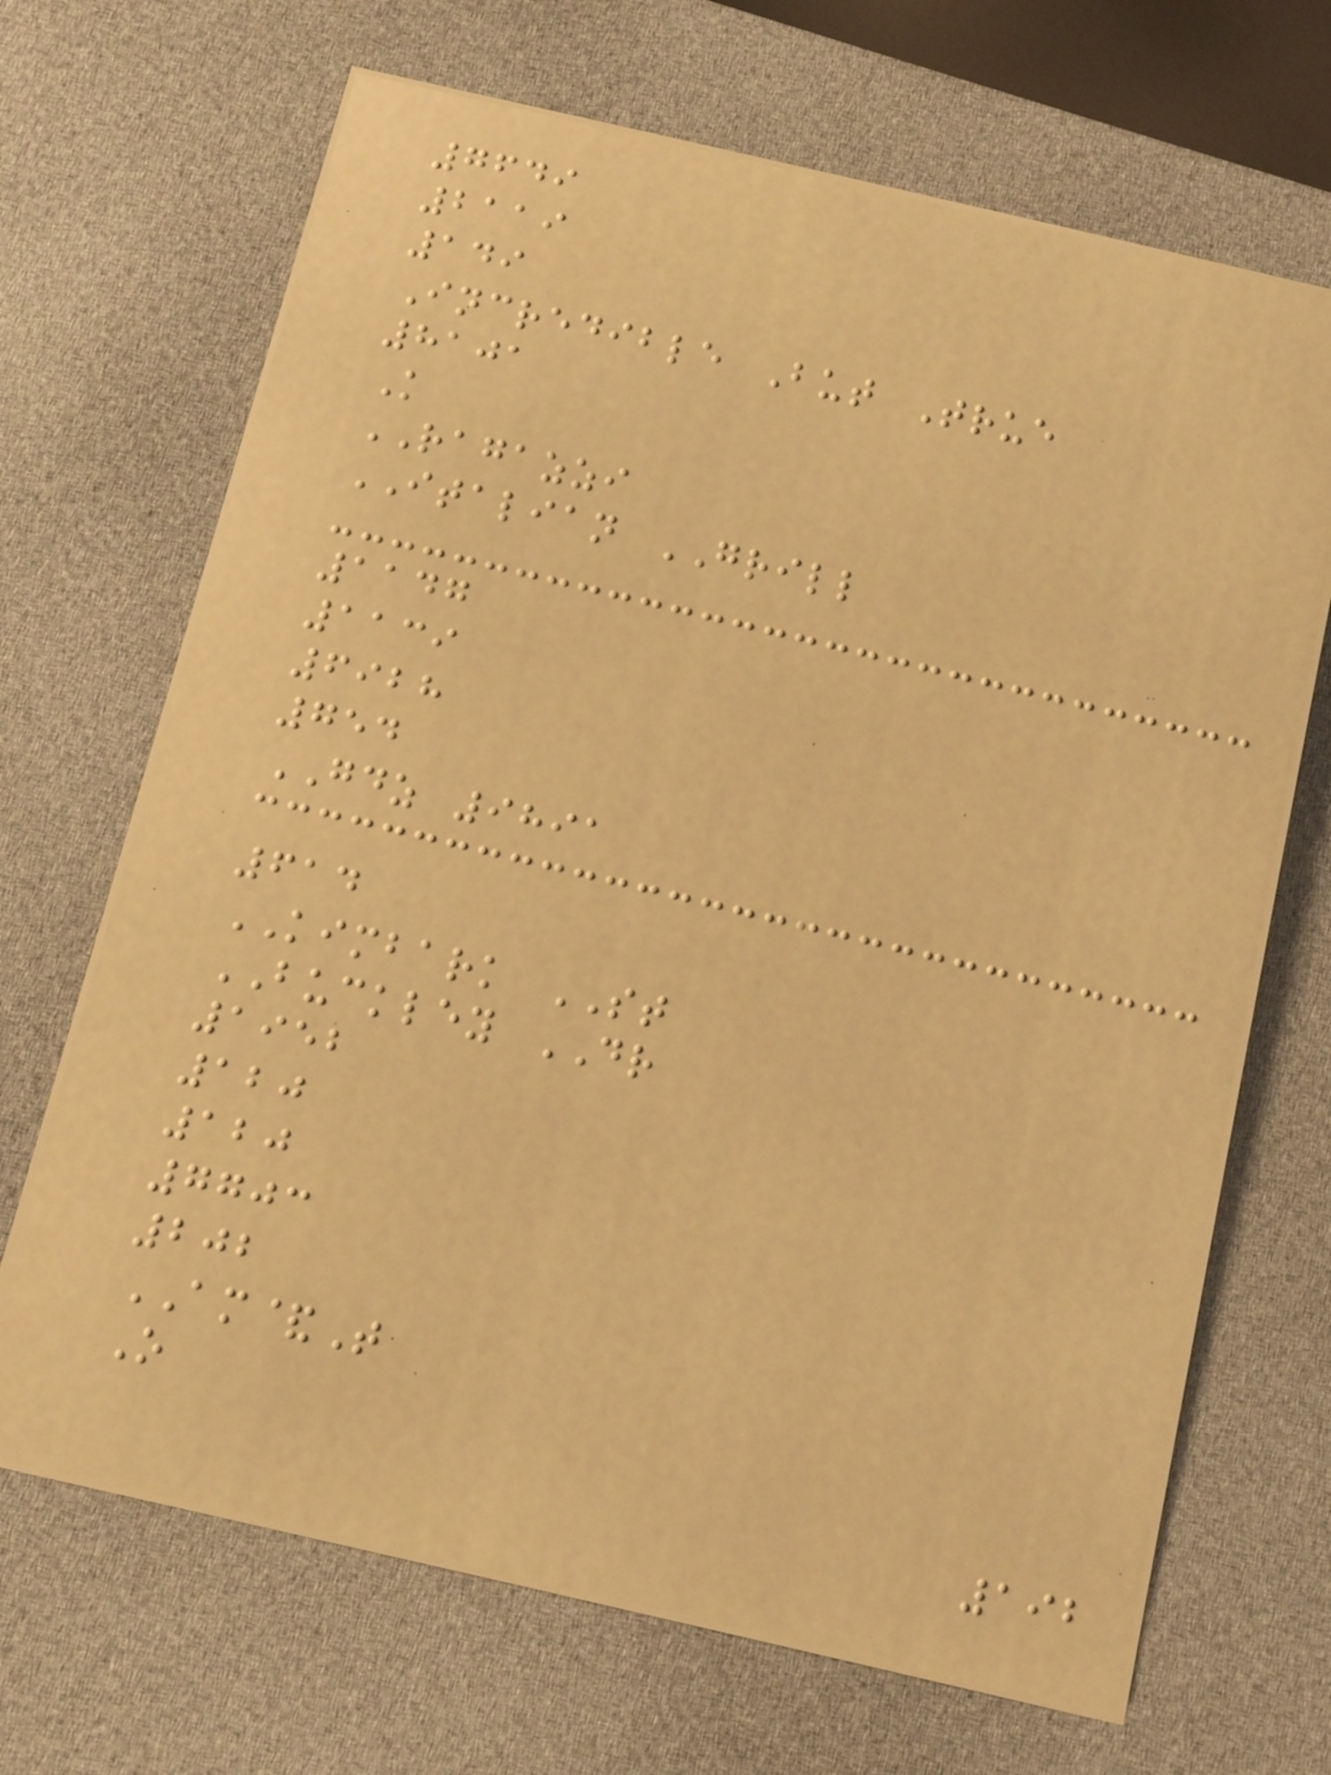7649
2119
149
Incredible But True
8101
K
RAGAZZI
ITALIAN GRILL
1147
1139
6928
754
GDZ 9891
614
KIMBARK ST
BUCKLEY DR
1952
120
120
7703
202
AM&T
O
192
